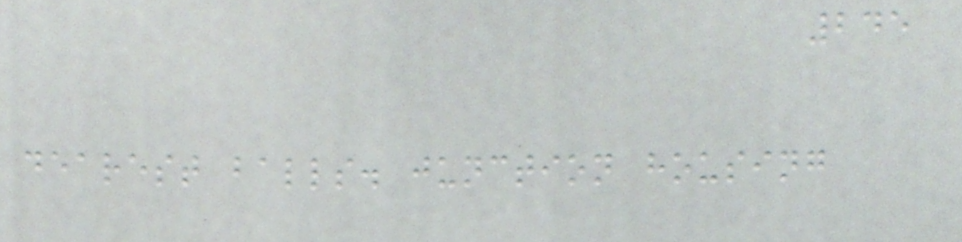245
dearest balls. junction housing
